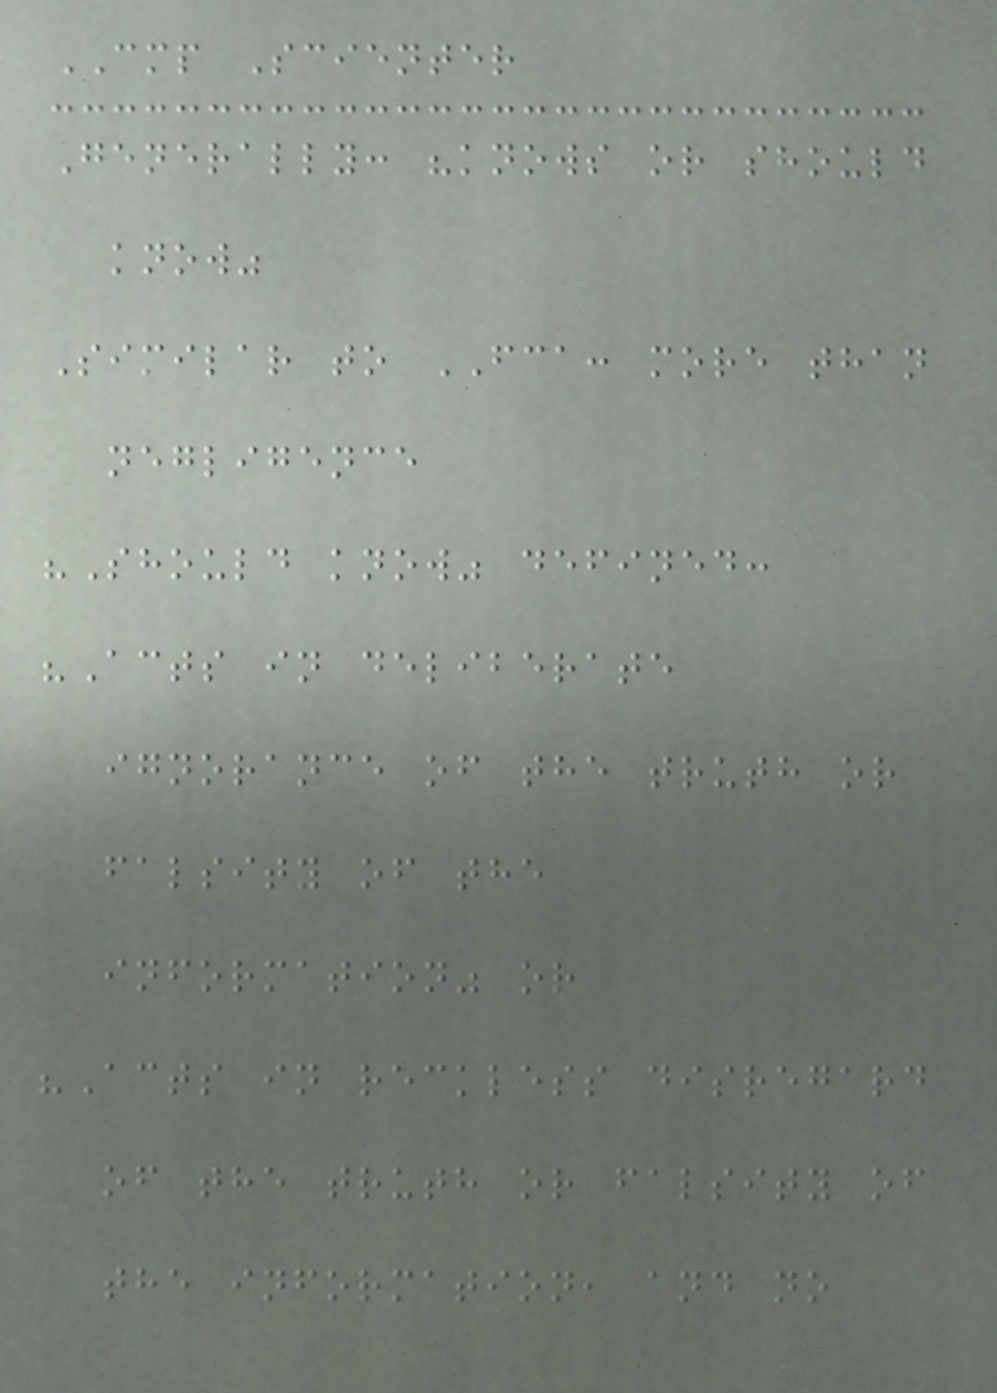CMP Scienter
Generally: "knows or should
know"
Similar to FCA: more than
negligence
"Should know" defined:
"Acts in deliberate
ignorance of the truth or
falsity of the
information" or
"Acts in reckless disregard
of the truth or falsity of
the information, and no
